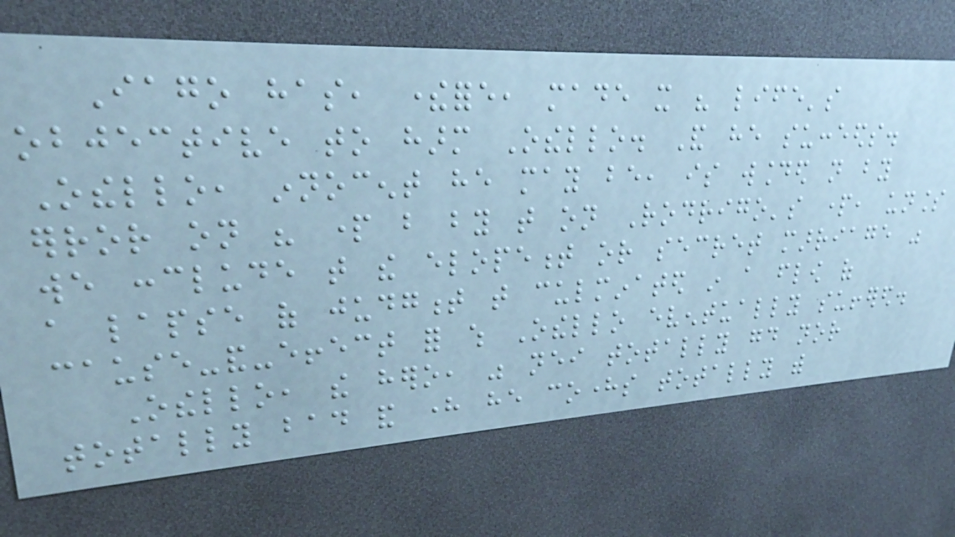Iago has, therefore, made it his life's
objective to harm Othello. And he succeeds.
Othello, innocent he may be, is wounded not by
error on his part but by that on Rodrigo's part, unless
we conclude that the elopement or secret marriage was
a lapse of judgment that culminated in a flow of
cause-and-effect for which Othello eventually suffered.
Othello, the hero, was neither totally good nor
totally bad and here he coheres totally with
